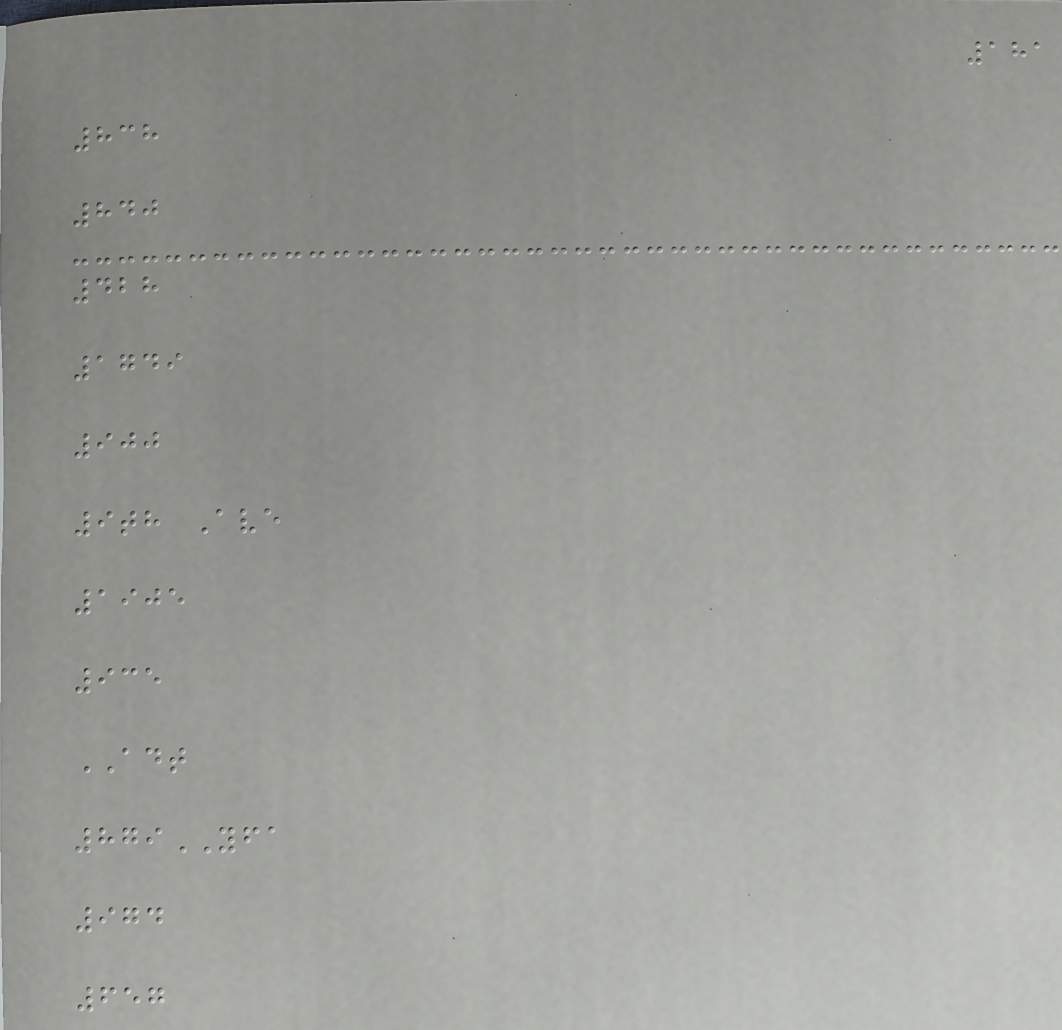181
838
840
428
1749
900
9th Ave
1905
935
ADT
879YFA
974
657
